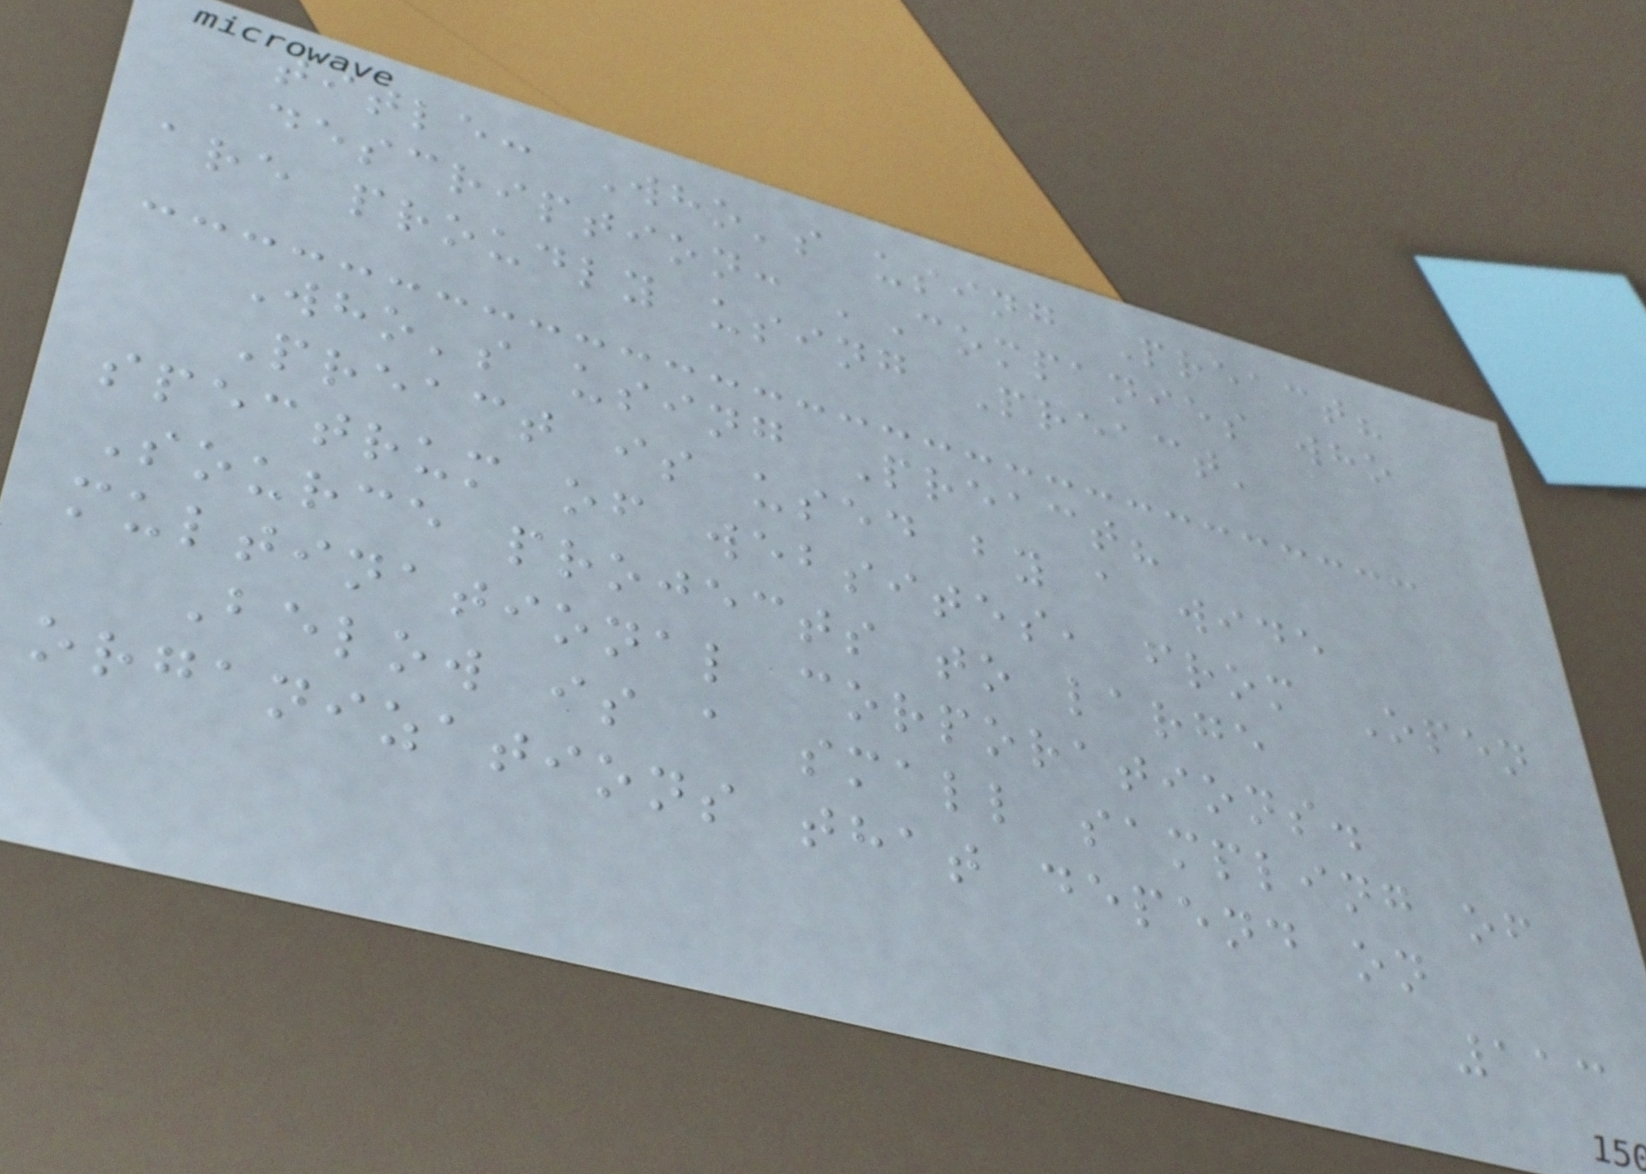title: Who's using Preact?
description: 'Companies who
are proudly using Preact'
Who's using Preact?
Preact is used by a wide
spectrum of websites, from Open
Source projects to large
multinational corporations.
Below is a small sampling of
organizations that depend on
113
